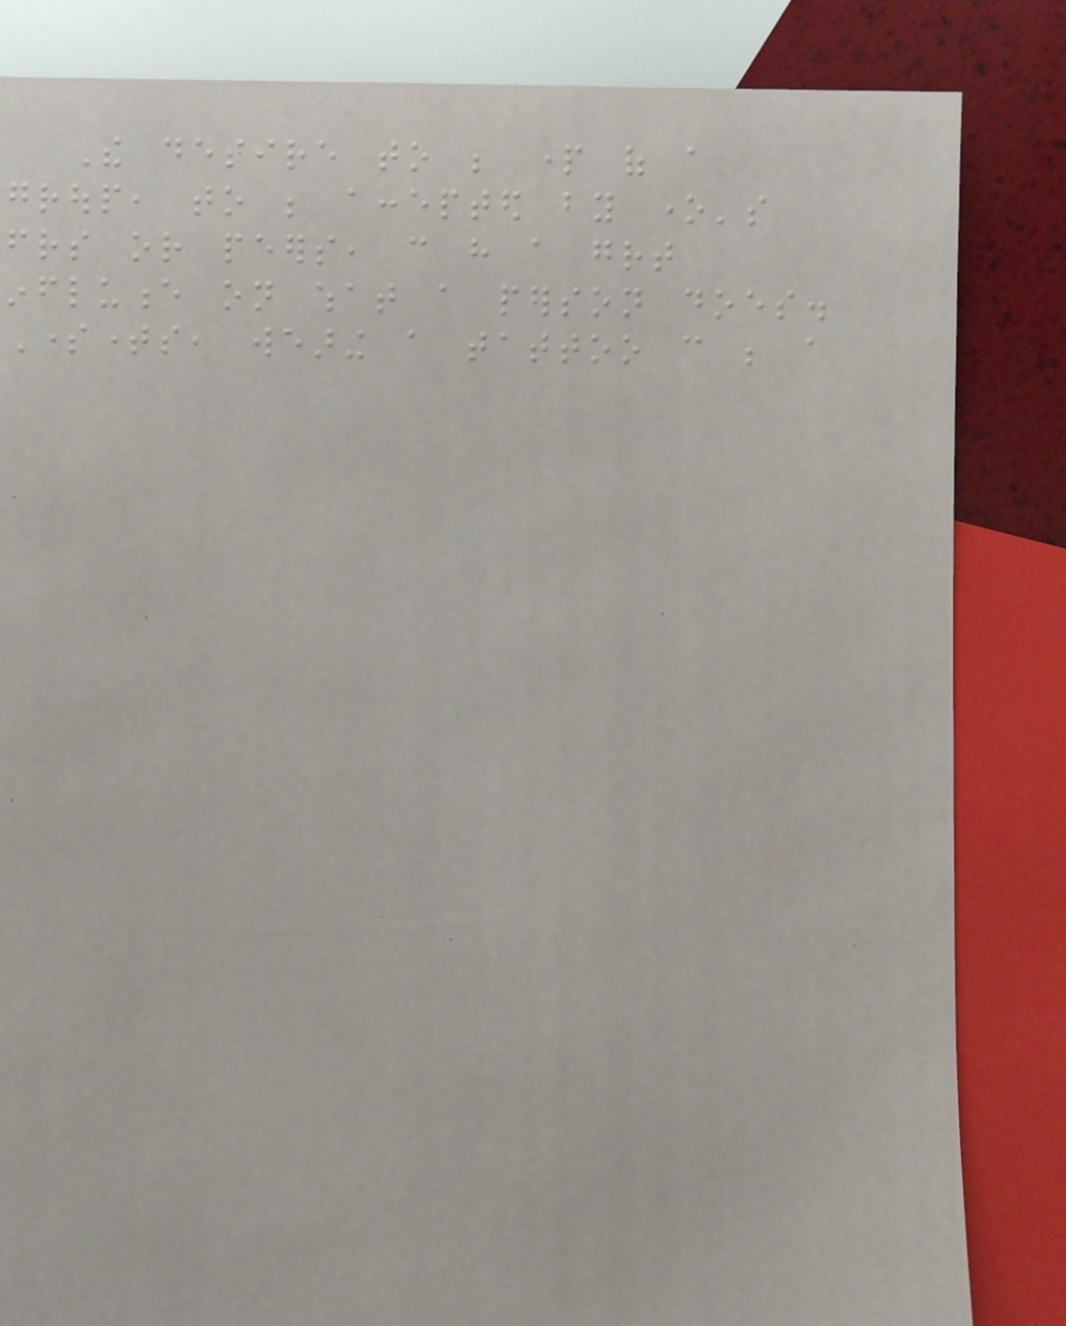The desire to be part of a
group, to be accepted by one's
friends or peers, can have a great
influence on what a person does.
Sometimes, wearing a tattoo can be a
